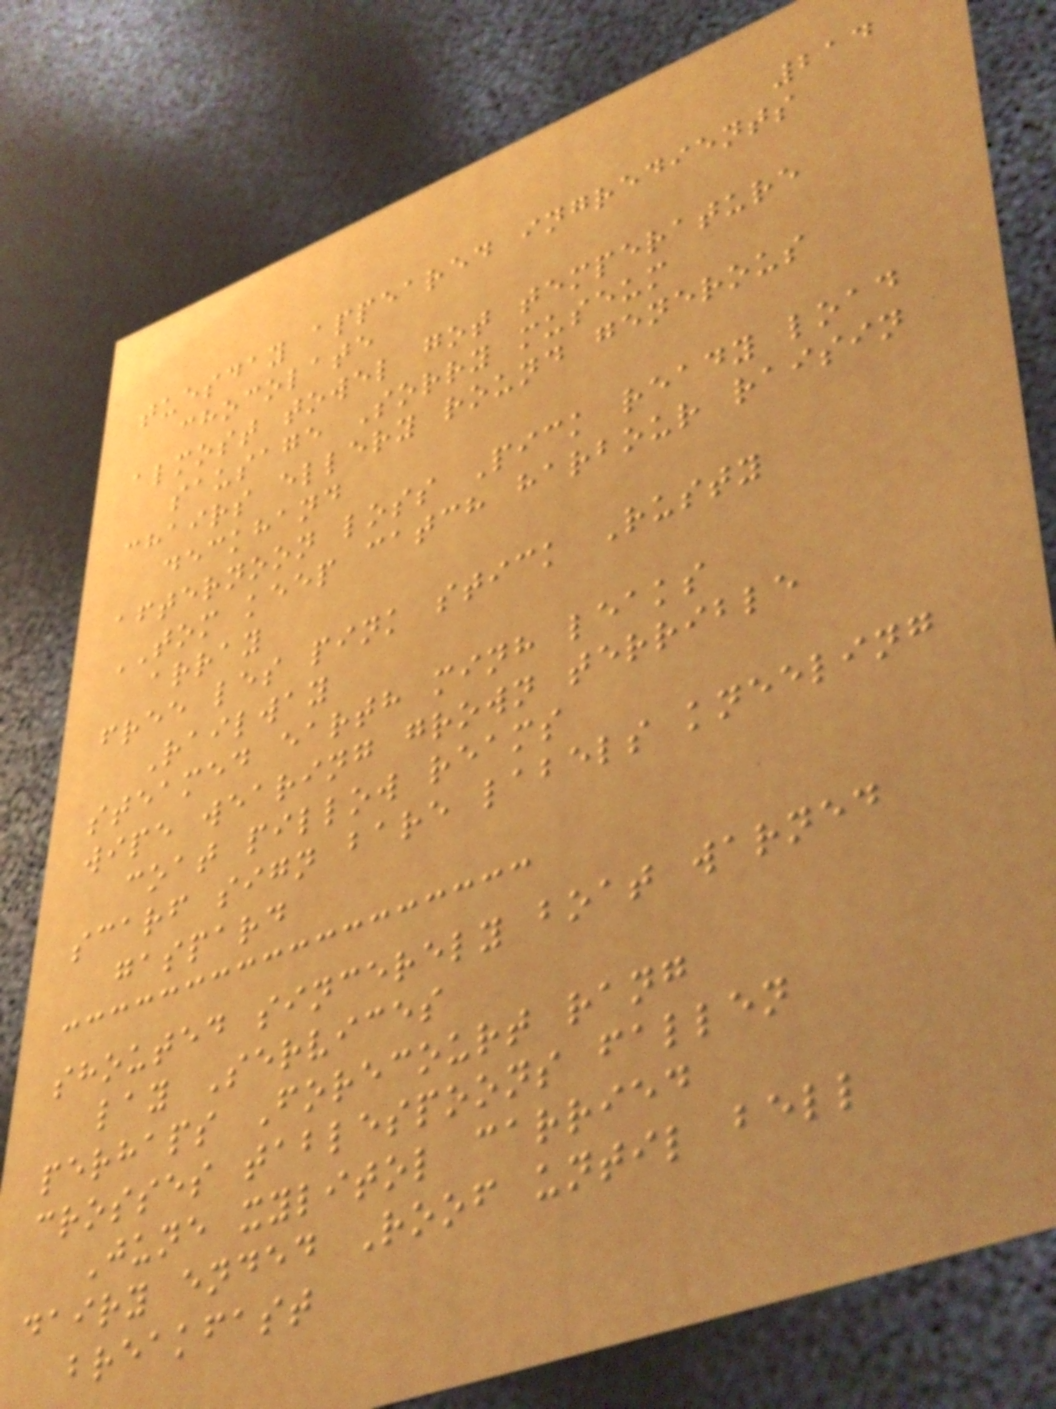214
tuesday appeared ingredients
chocolate
almost towel got temperature
sausage Sorry museum
chairs ellery round generous
deckhand
afternoon loss Pick ready load
TOM keep catch harbour raisin
array
free les pink stick Rusty
Railway
steamed earth minh leaks
wipe wearing grown terrible
coat pillow reams
scarf sign bare labels kneeling
gaspard
shouted sincerely boat warned
lay Services
perhaps Forecourt rang
crosses tablespoons fallen
June xylitol carried
dairy ended Roof until bell
breakfast
